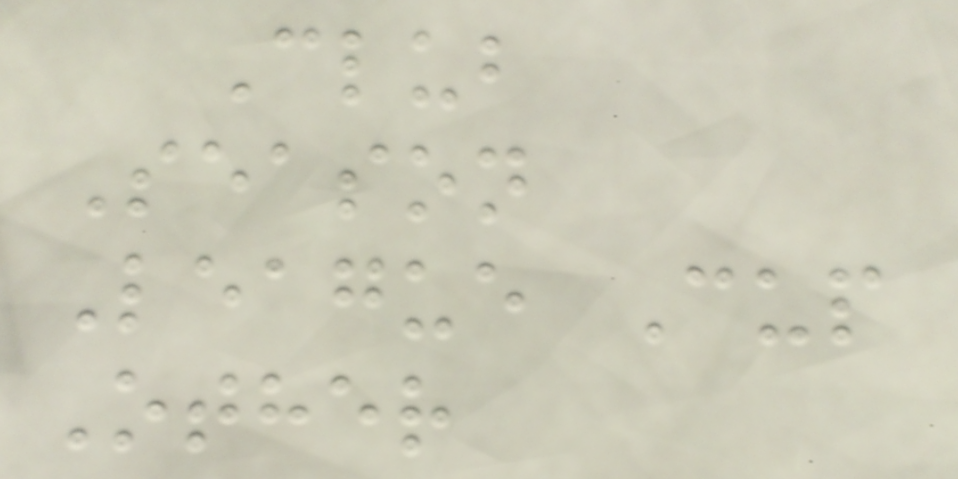Club
Season
League Cup
Other
